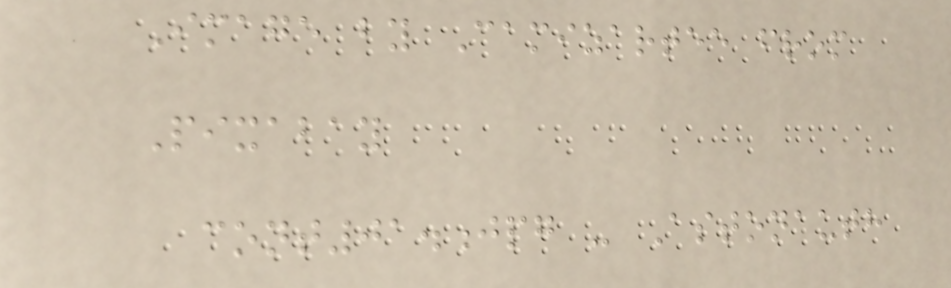Image by Camizartee from
Pixabay
cont01.jpg - Astonauth
